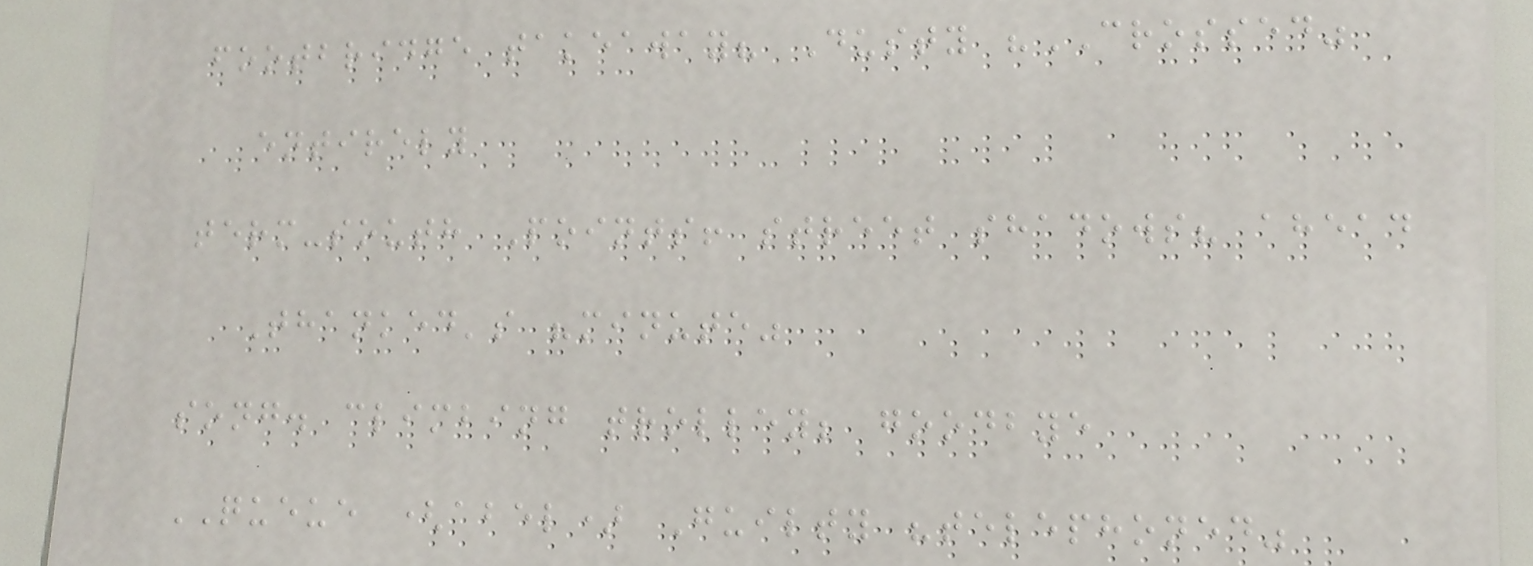footbridge takeaway? Dusty "CROSSED"
entirely
term-south Points! street shadows? ahead
Thanked's "minute"
song. climbing trolley; goodbye
QUEUE (abel) Guilty "telephoned"
